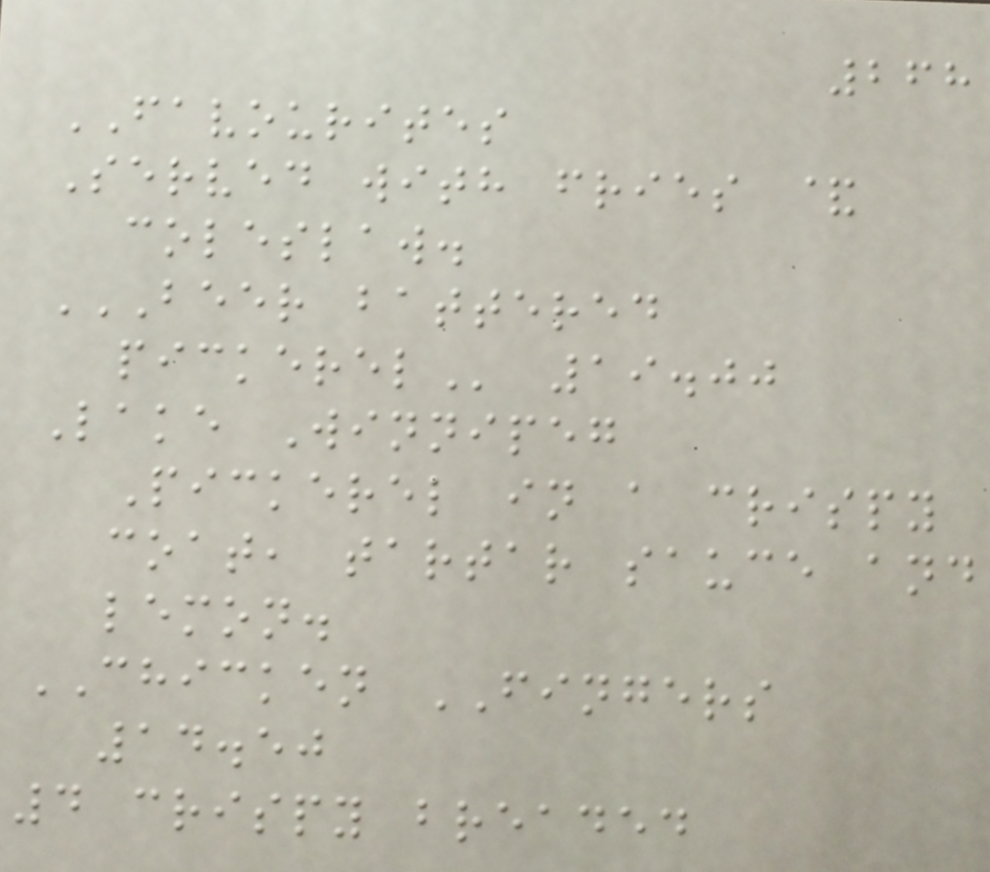268
FAVOURITES
Served with fries &
coleslaw.
BEER BATTERED
PICKEREL 19.00
Lake Winnipeg
Pickerel in a crispy
coat, tartar sauce and
lemon.
CHICKEN FINGERS
14.50
4 crispy breaded
